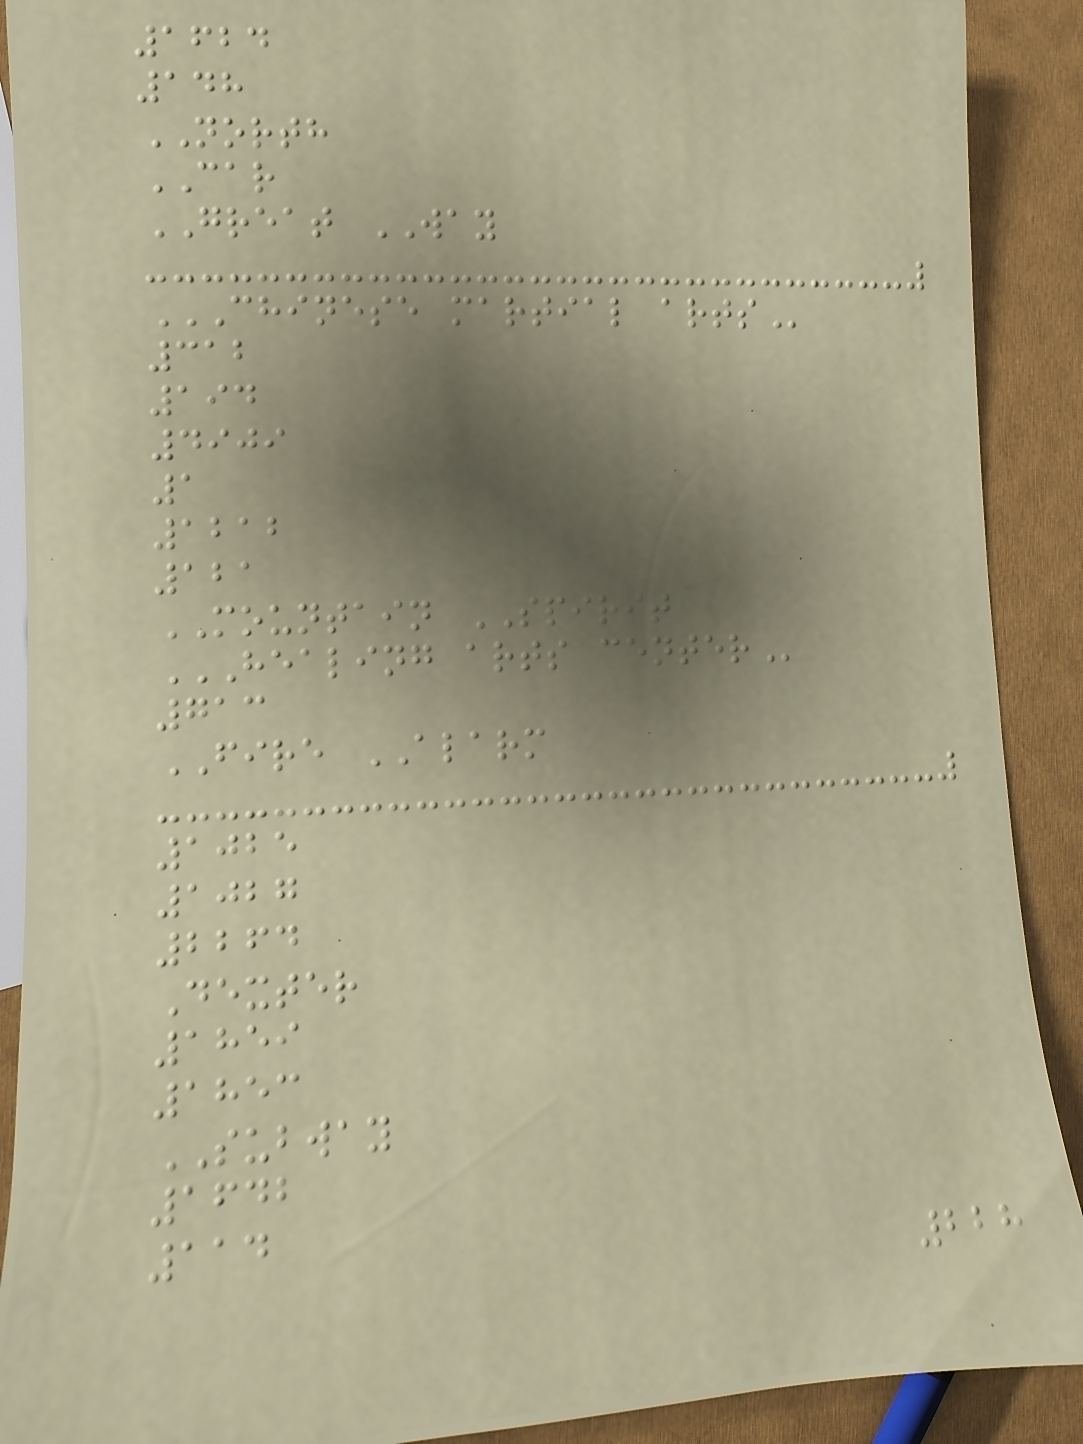1624
148
NORTH
CAR
GREAT WAY
CHINESE MARTIAL ARTS
312
194
4909
1
1212
121
MOUNTAIN SPIRIT
HEALING ARTS CENTER
713
FIRE ALARM
1025
1027
2264
Dexter
1859
1853
SUBWAY
1642
114
228
